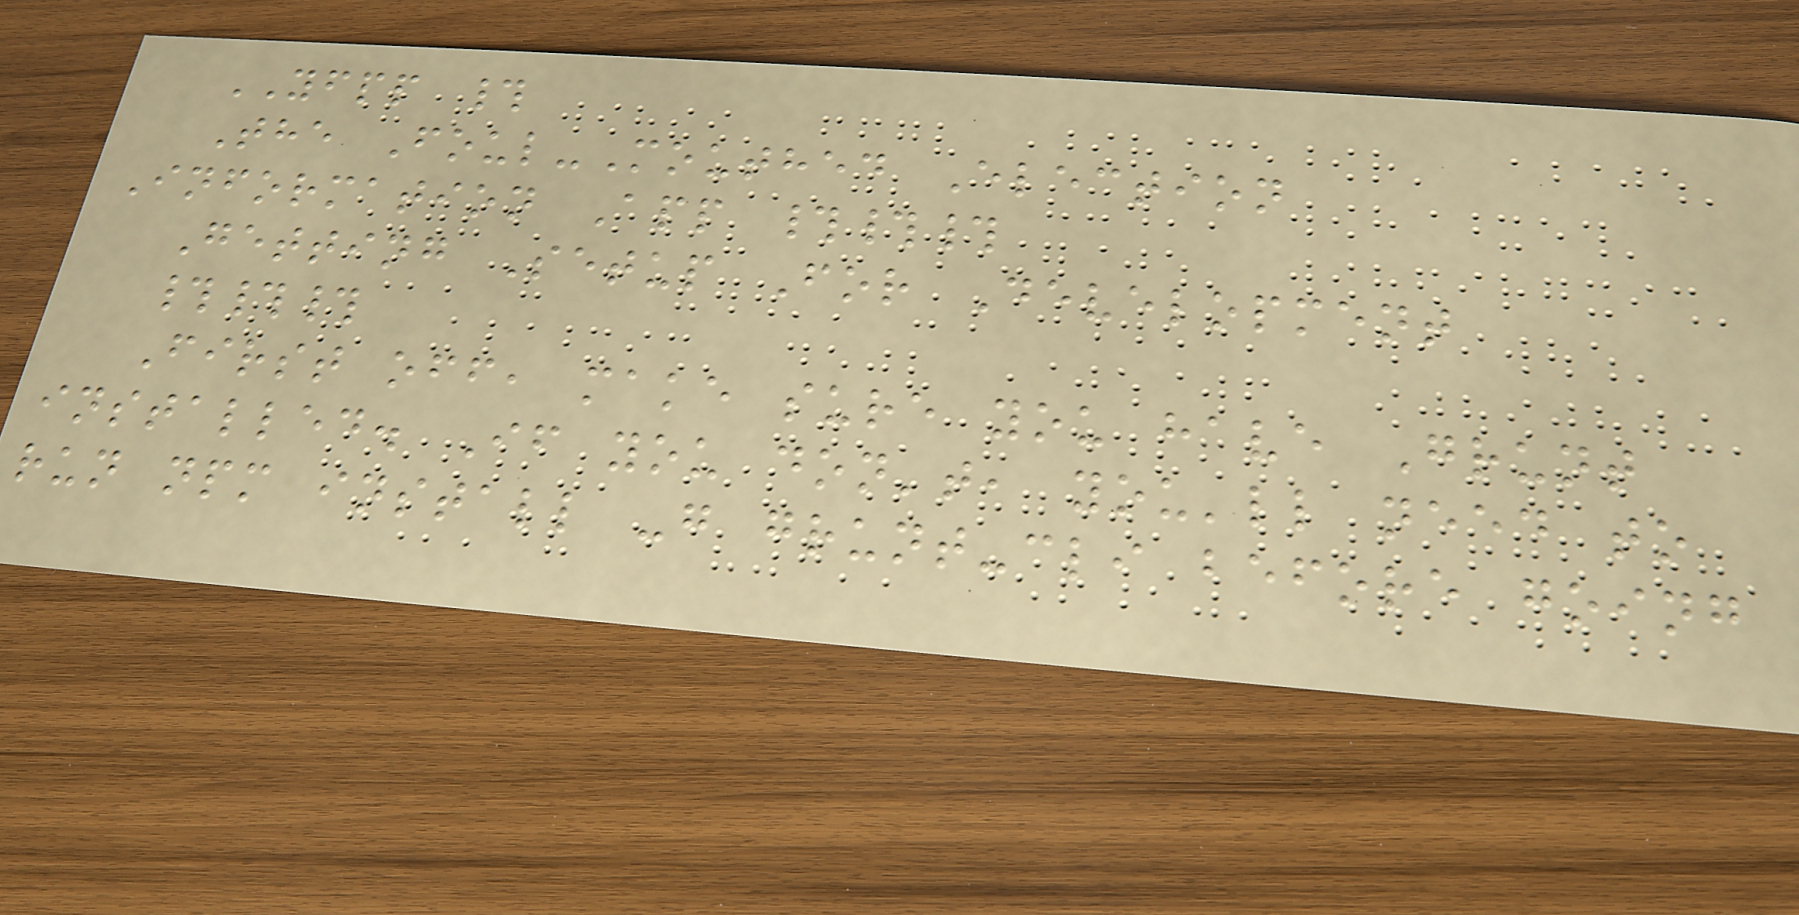YFPP #
The Foul-Mouthed Election
Information App ###
Getting Setup For Development
###
First off, make sure you have Grunt
installed. If you don't, you'll need to
run npm install -g grunt-cli before going
